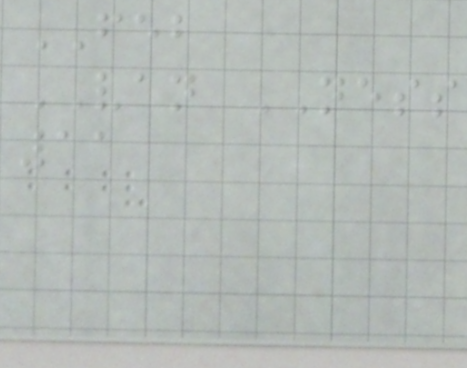FEB
VAN NESS
11
